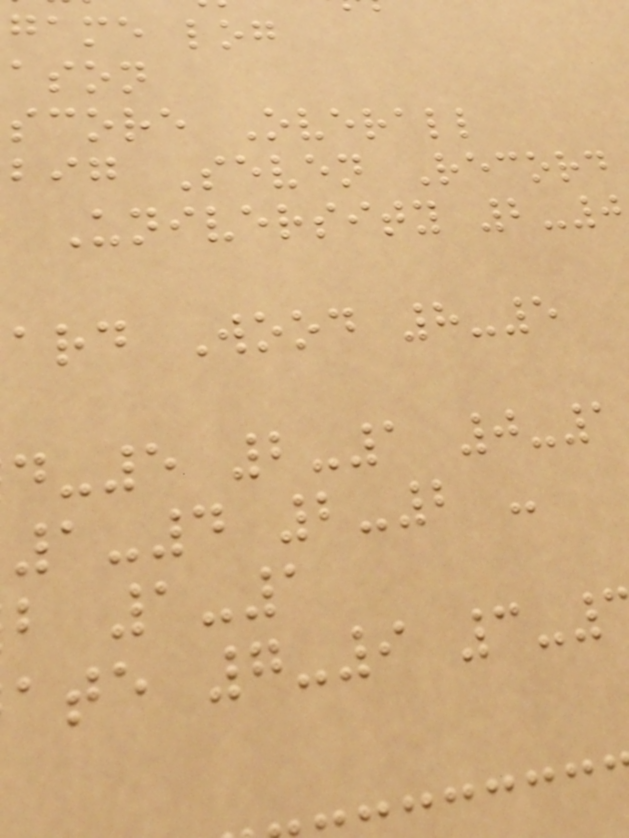game log
ason
score Overall
big Seven Record
University 2-0
ard Wood 8-5
-5 2-1 0-1
1-4 2-2 -
b 1-1
ate 7-9 3-
